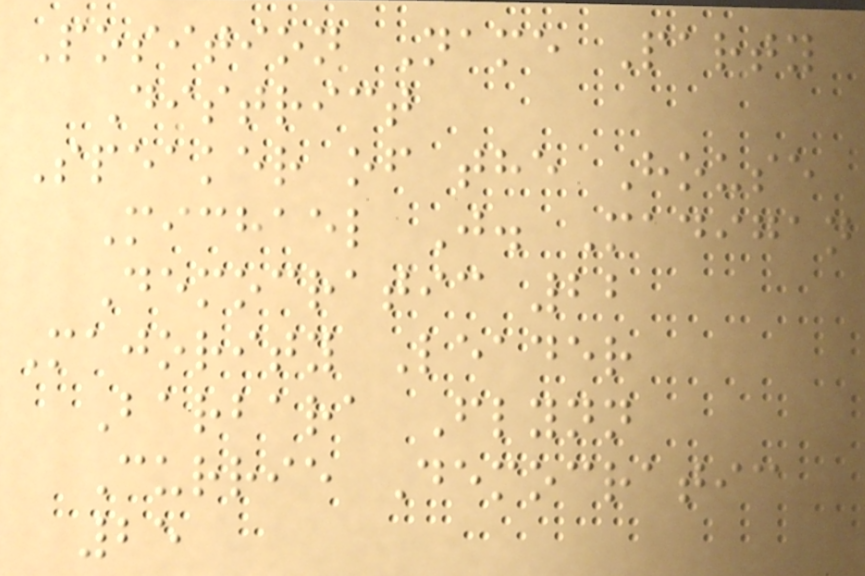Position Name Party
District
Speaker of the House
Michael J. Madigan
Democratic 22
Majority Leader
Barbara Flynn
Currie Democratic
25
